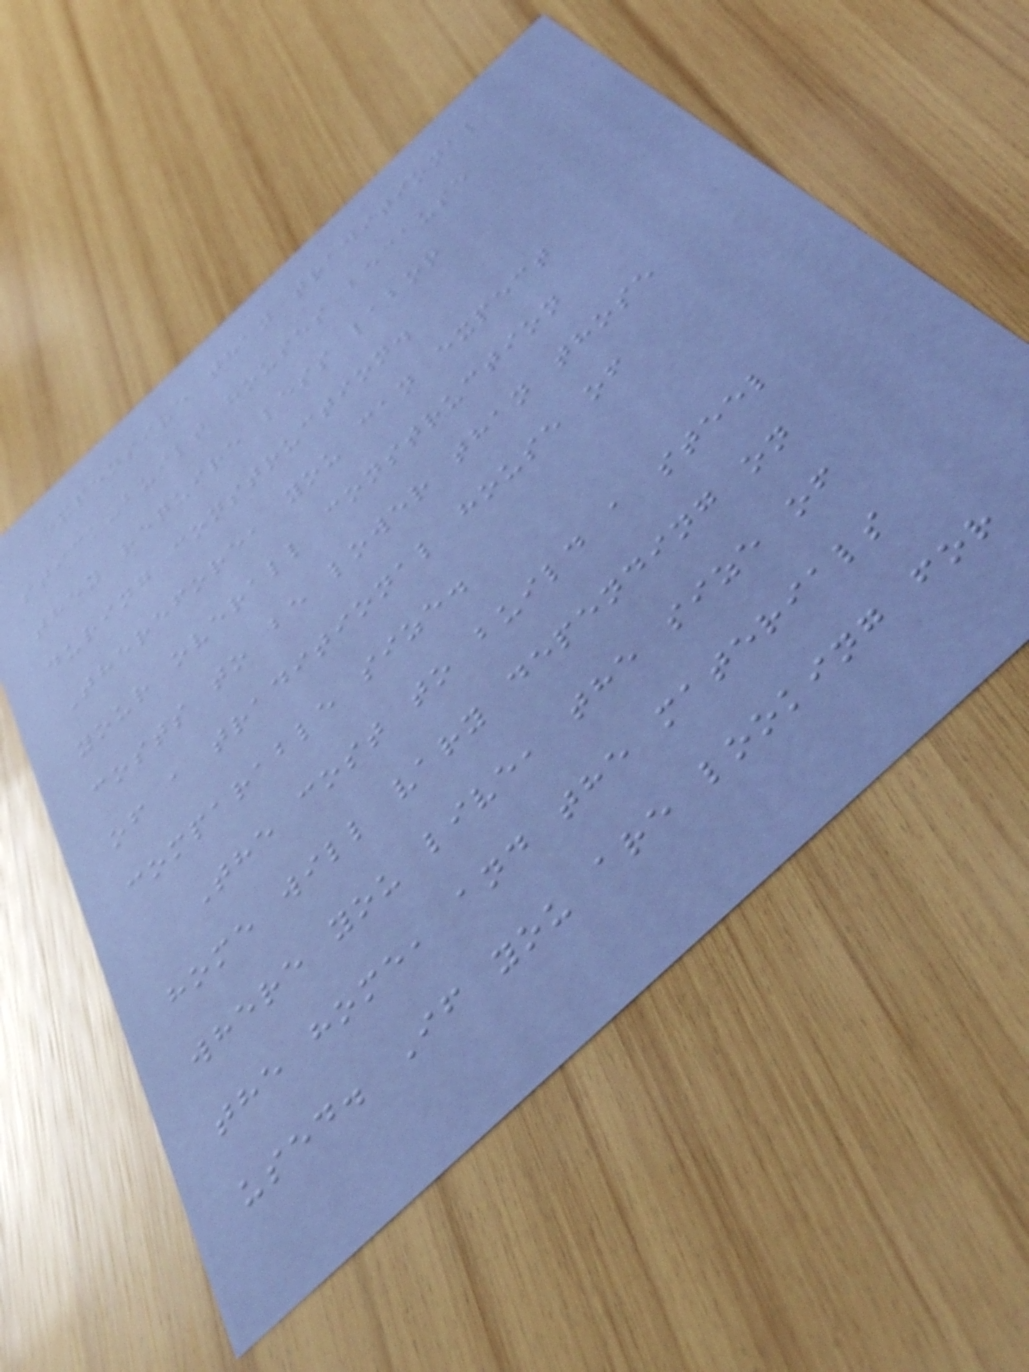expensive than traditional
stick-built houses because
they require less labor
during construction.
Therefore, you can expect
your overall construction
costs to be lower than those
of a traditional house of
comparable size.
The cost to build a steel
home will vary depending on
where you live, the size of
the home, and the materials
used. If you are looking for
